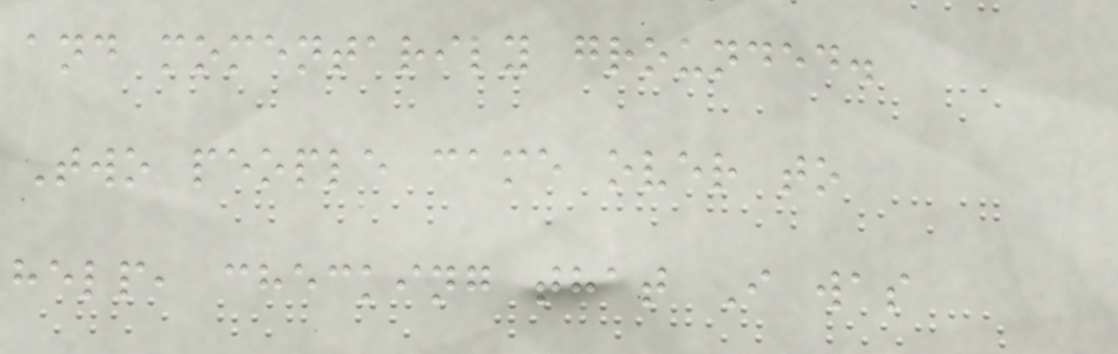and momentarily grounded.
Two people came over to
help, checking that I was
